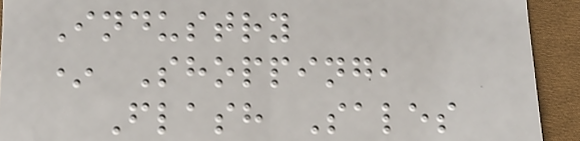Industry
* Shopping,
Flash Sales
